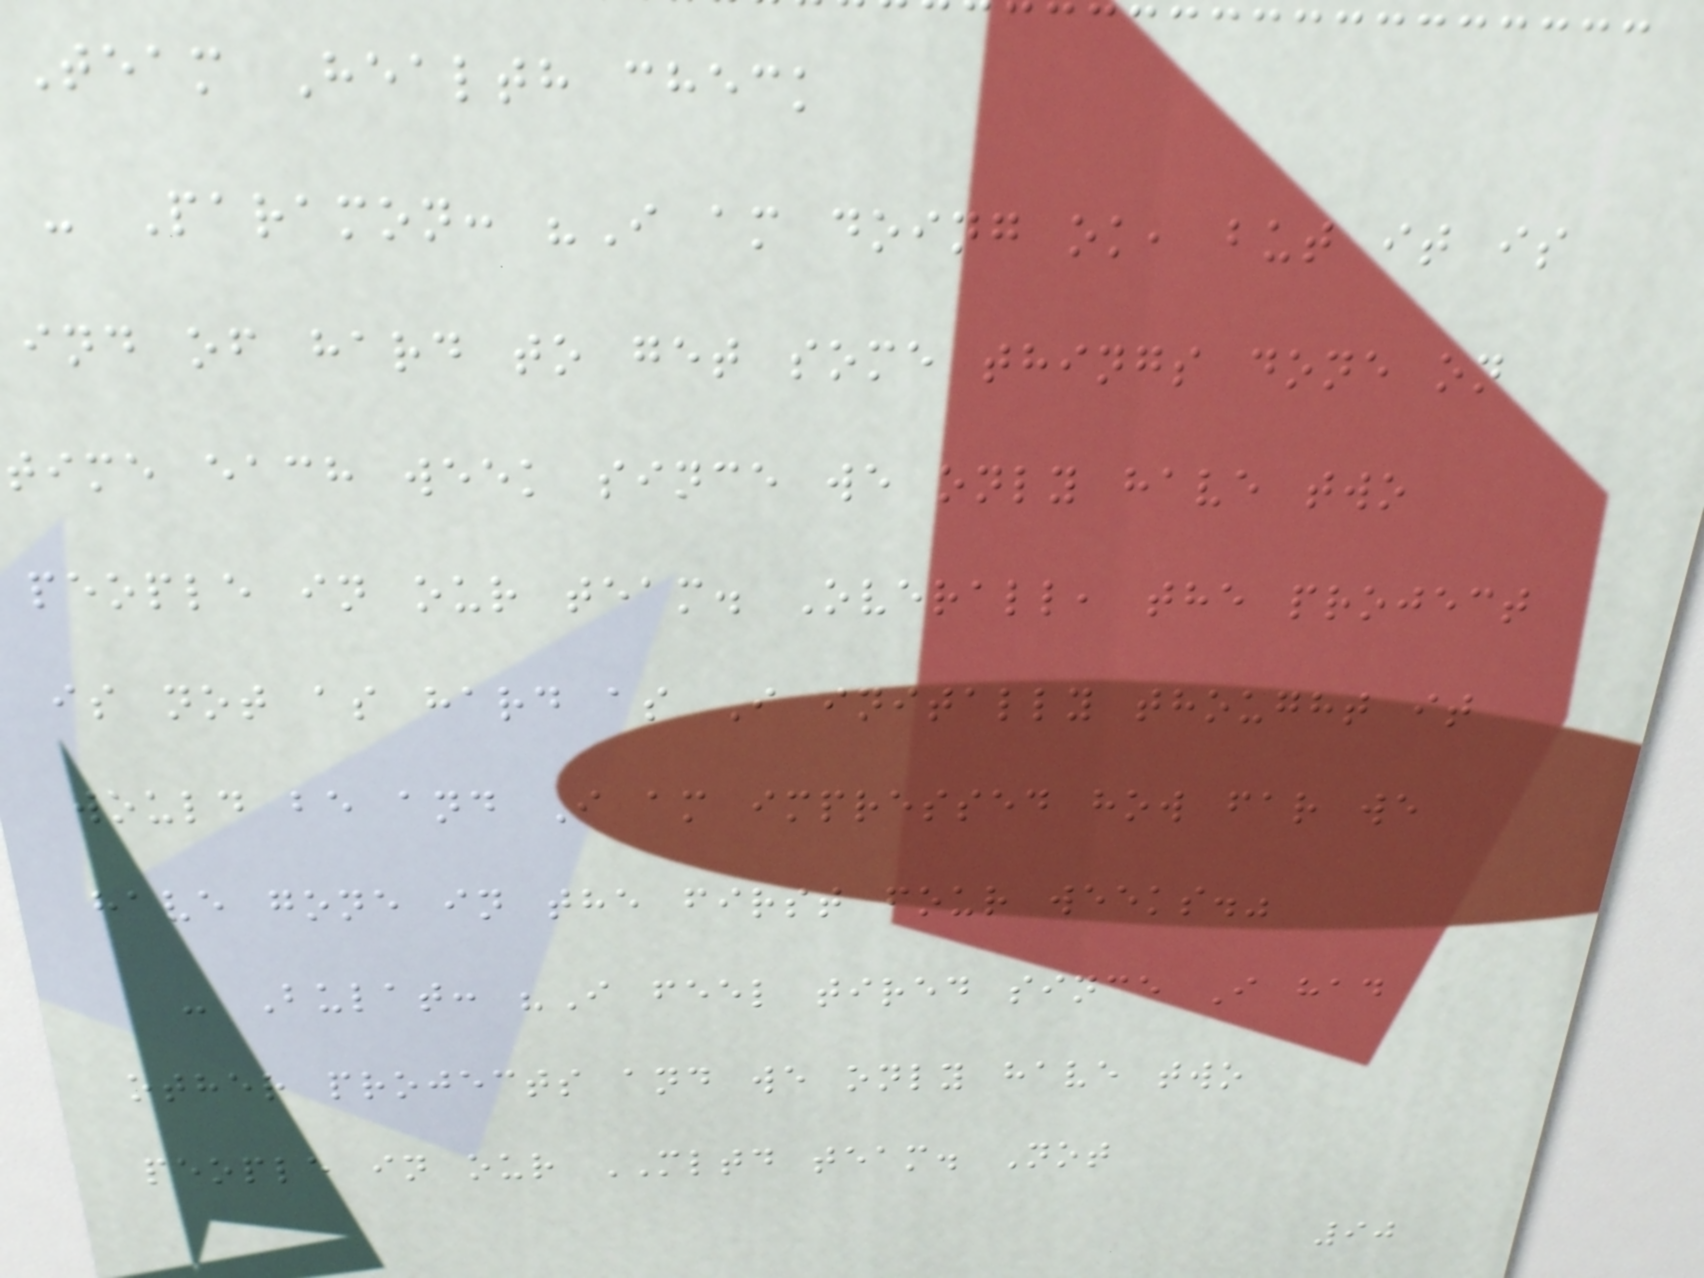Team Health check
- Paramon: "I am doing ok, but it is
ind of hard to get some things done on
time each week since we only have two
people in our team. Overall, the project
is not as hard as I initally thought it
would be and I am impressed how far we
have gone in the first four weeks."
- Bulat: "I feel tired since I had
other projects and we only have two
people in our MLTD team. Not
90
